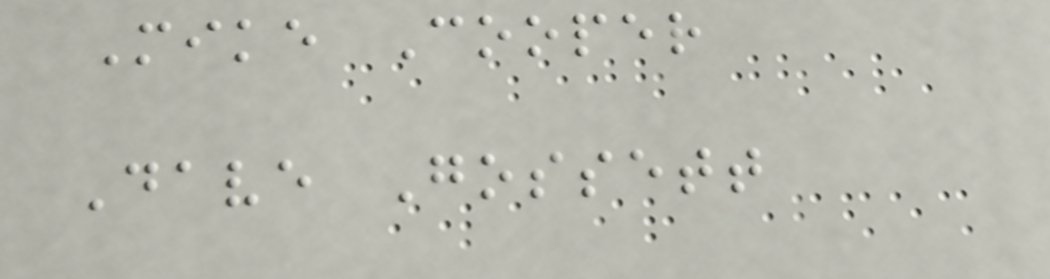Mike Cooper
Dave Gossett
